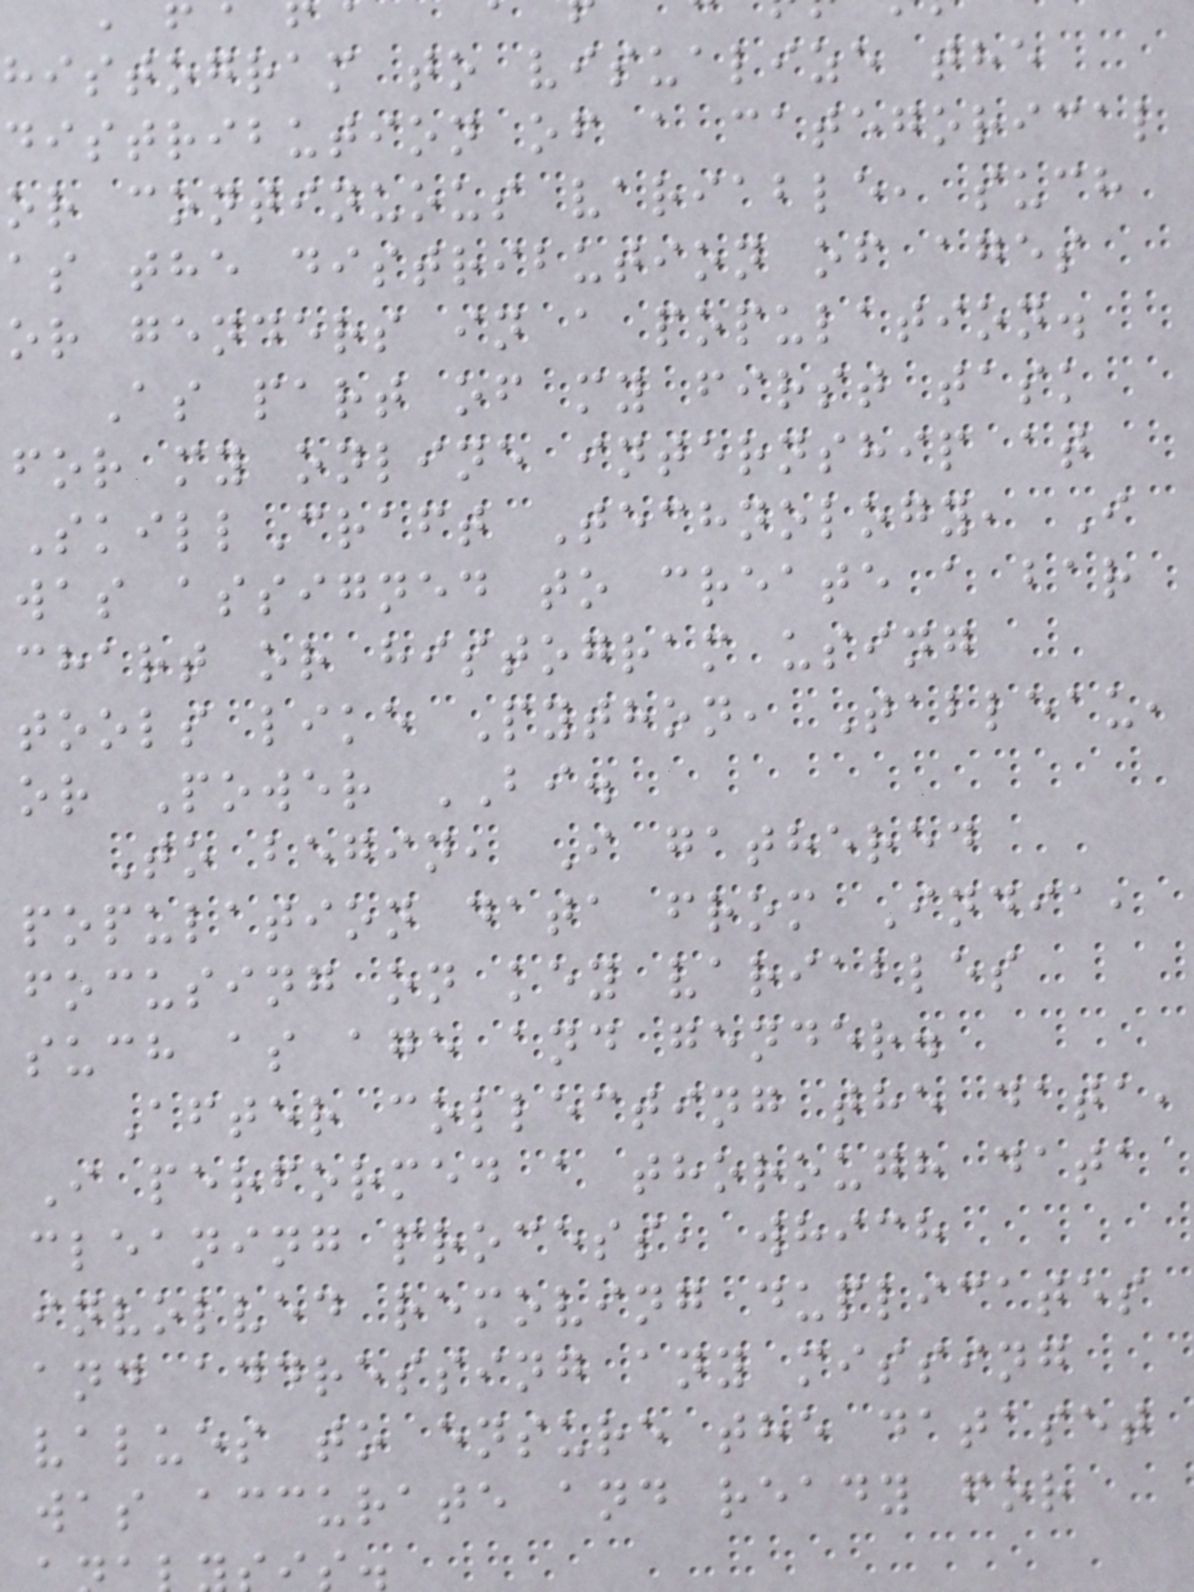histogram to visualize the
distribution of a categorical
or continuous variable, such
as the distribution of ages
or genders in a population.
As part of my first task
for my online internship at
SkillCraft Technology, I
was assigned to create a bar
chart or histogram using
tools like Python, Tableau,
or Power BI.
To begin, I gathered
population data from India,
focusing on key variables
such as age and gender.
After collecting the data,
I performed a thorough data
cleaning process, which
involved removing duplicates
and addressing any missing
values to ensure the dataset
was accurate and ready for
